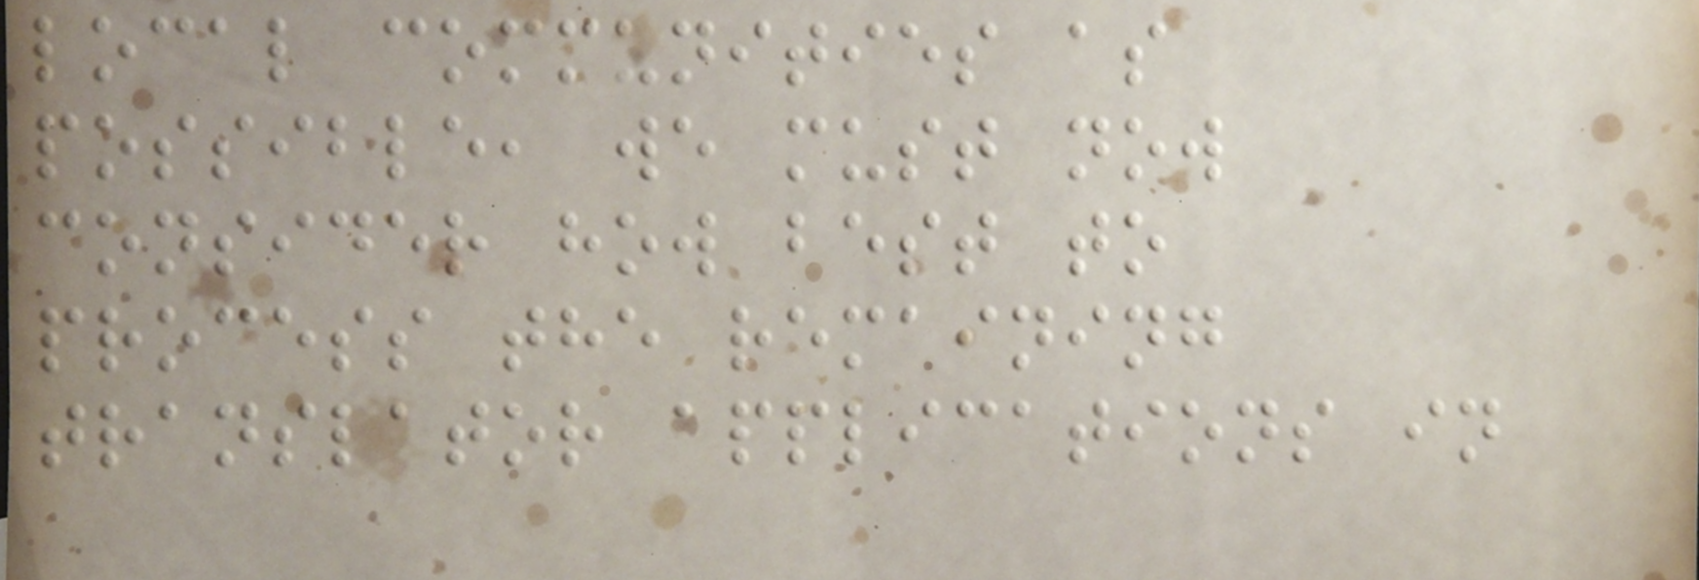local communities as
possible, we must now
consider how best to
process the remaining
translator applications in
